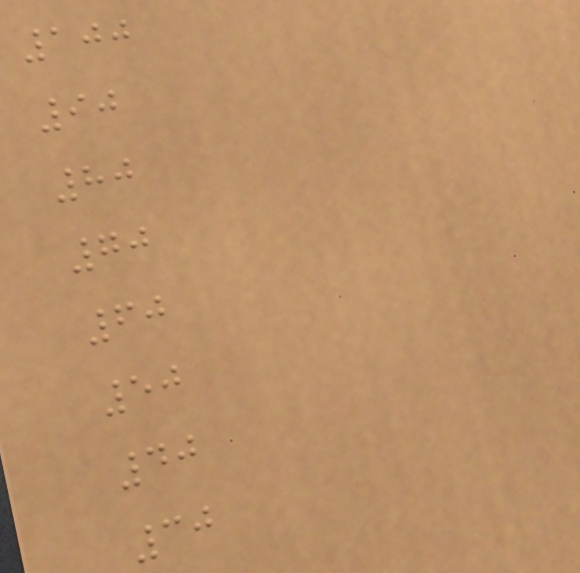100
90
80
70
60
50
40
30
